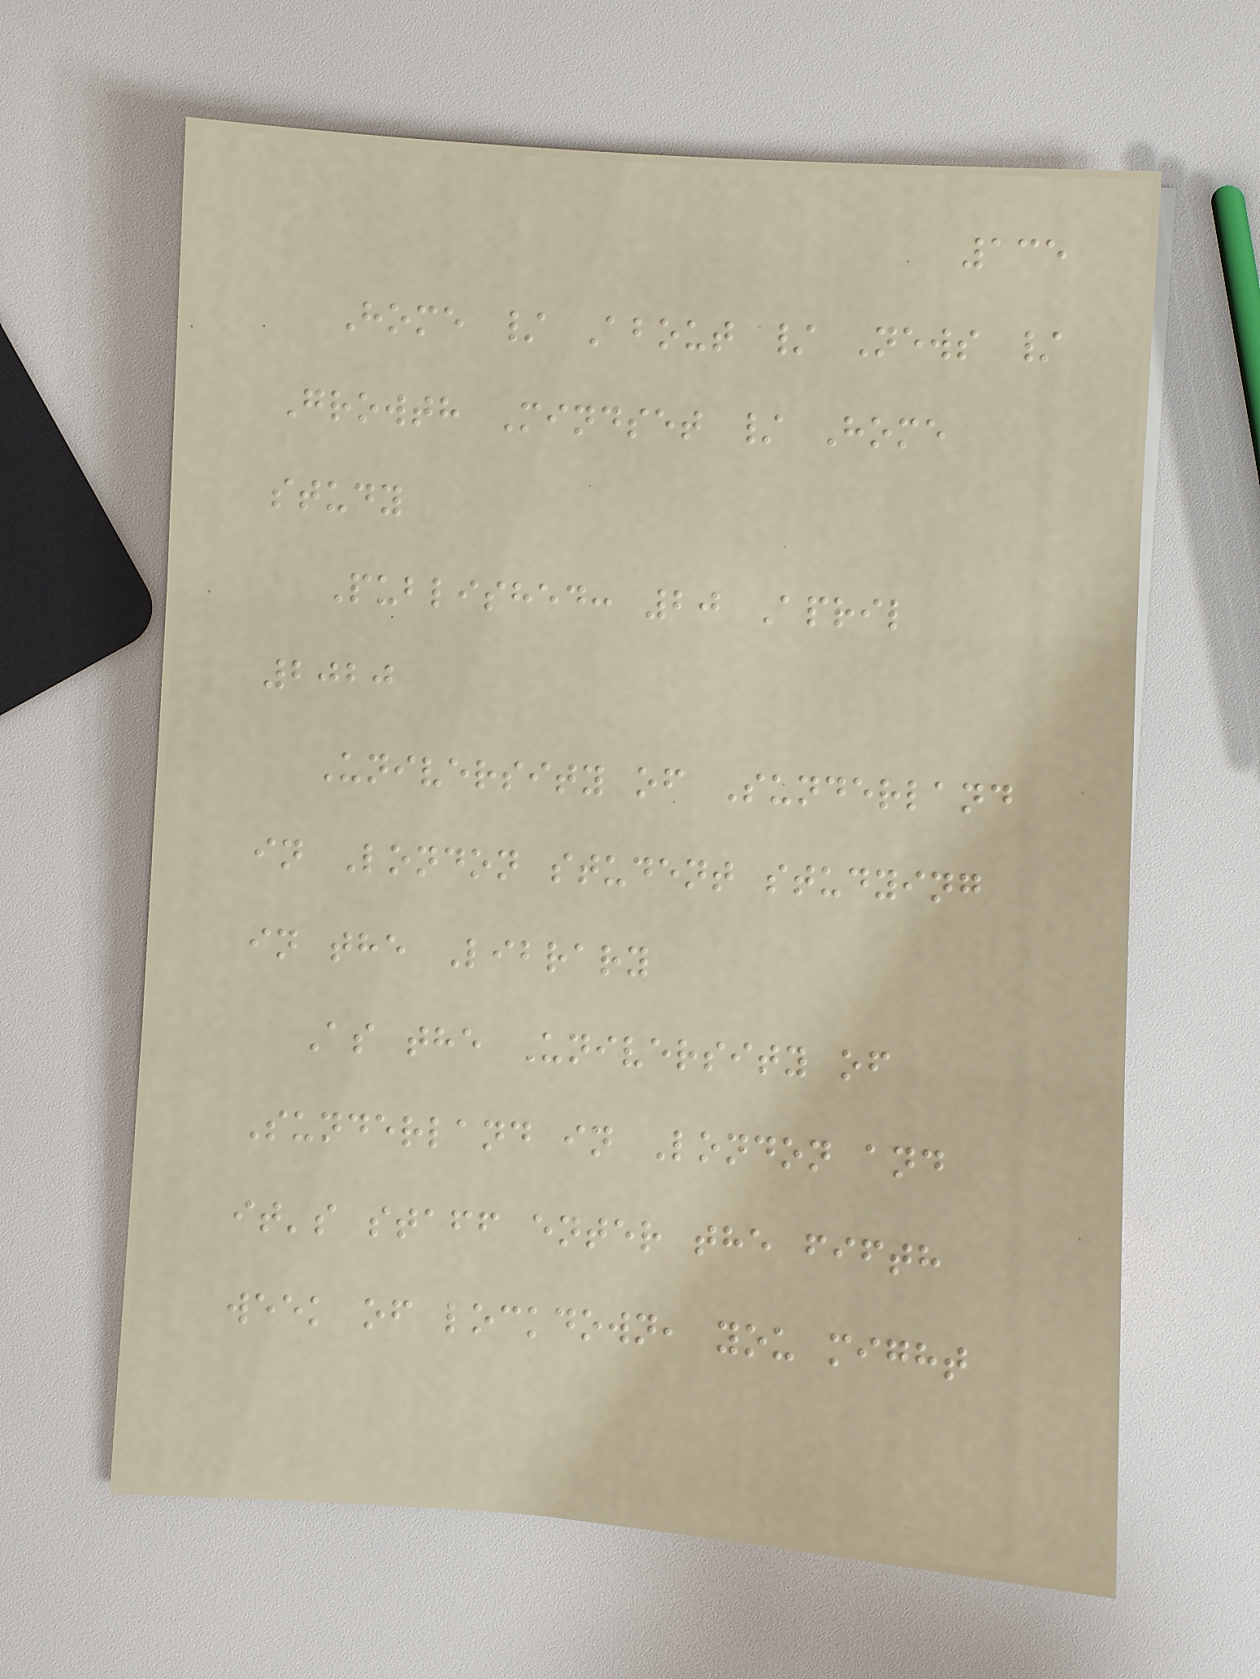135
Home / About / News /
Growth Mindset / Home
study
Published: 20 April
2020
University of Sunderland
in London student studying
in the Library
As the University of
Sunderland in London and
it's staff enter the fifth
week of lockdown, you might
